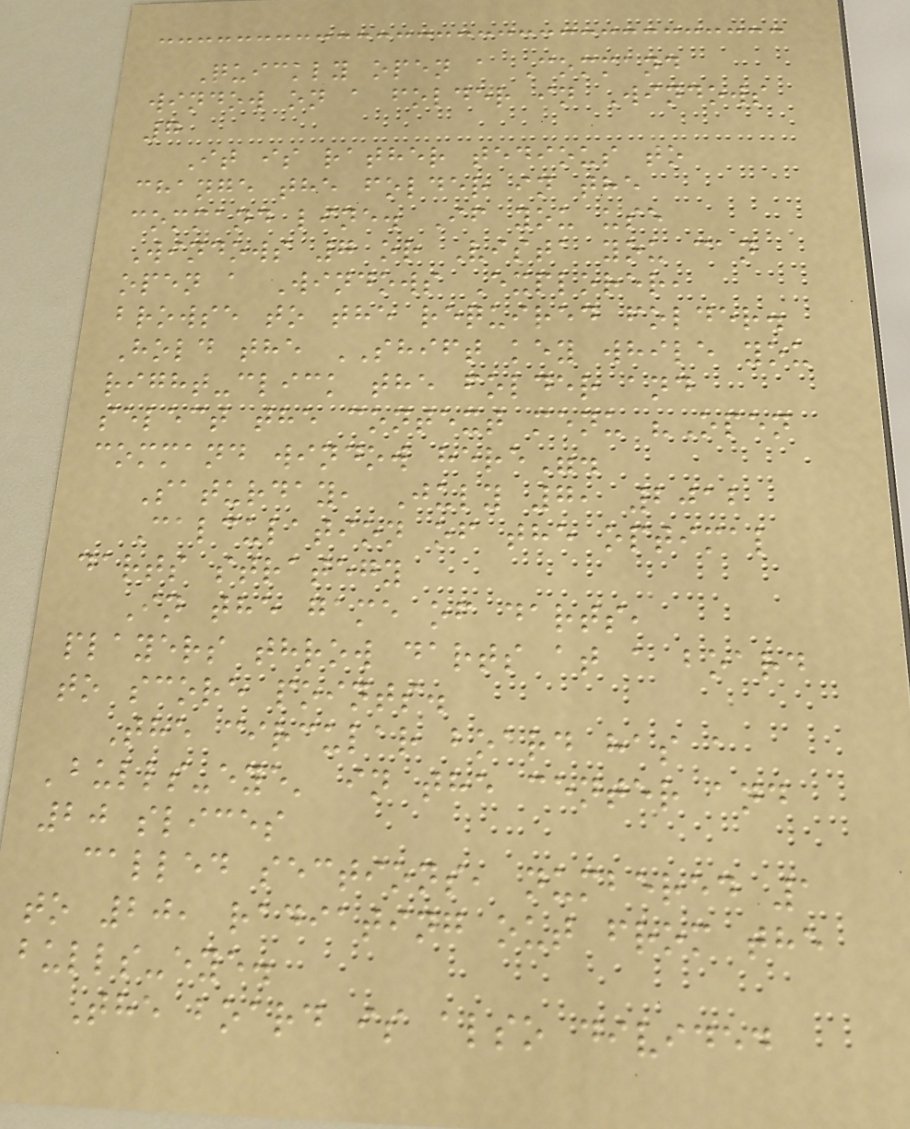Quickly open a Command
window on a folder in Windows
7
It is rather tedious to
change the folder in the
command line. If you use
Windows 7 or Vista you can
open a Windows Explorer,
browse to the required folder.
Hold the SHIFT key while you
right-click the folder and
select the context menu "Open
command window here".
Saturday, July 7, 2012
Calculation of the optimal
darts strategy
In the game of darts,
players throw darts at a board
to score points.
The circular board has a
'bulls-eye' in the center and
20 slices
called sections, numbered 1
to 20, radiating out from the
bulls-eye.
The board is also divided
